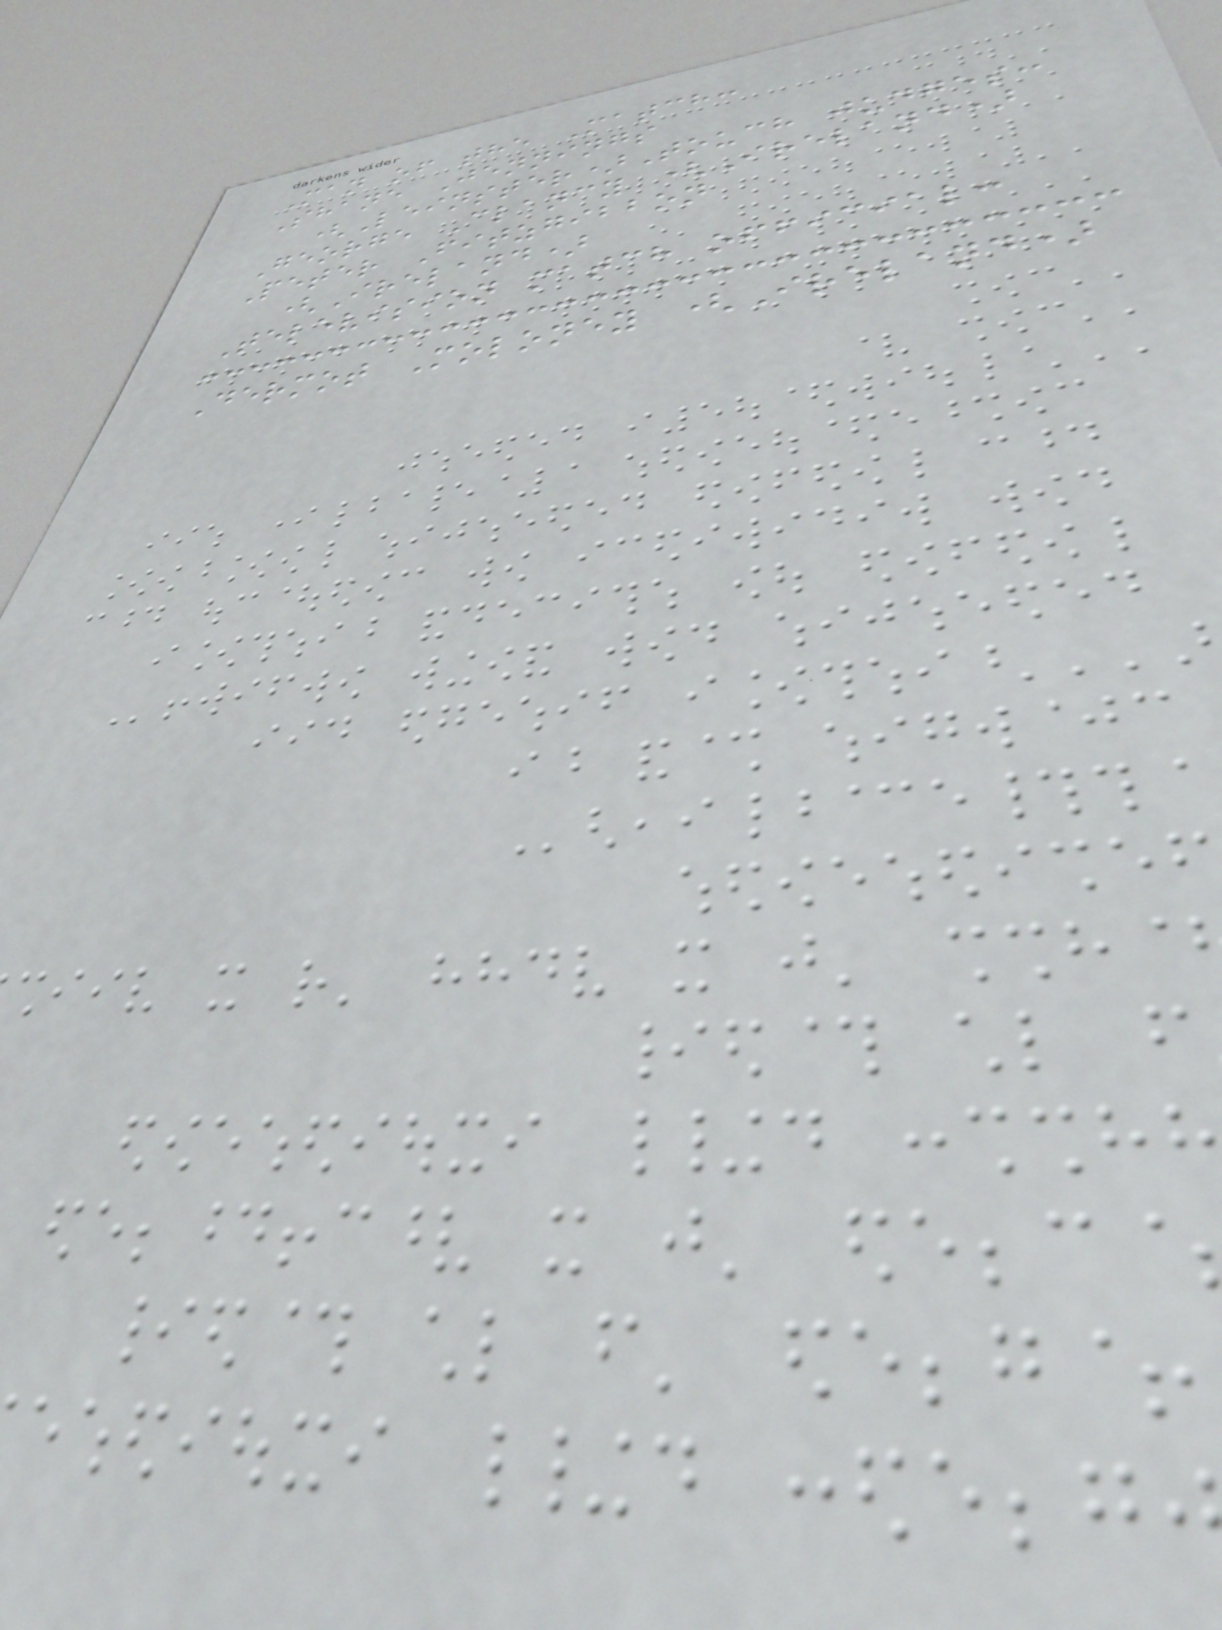Man of the Match:
Shane Jennings
(Leinster)Touch judges:
George Clancy (Ireland)
Peter Fitzgibbon
(Ireland)
Television match official:
Dermot Moloney (Ireland)
